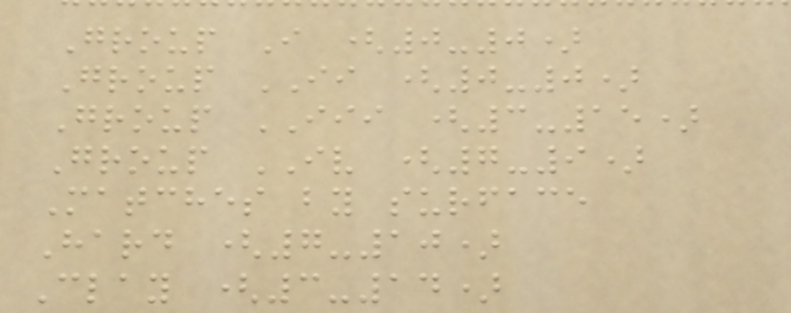Group I (0-0)
Group II (0-0)
Group III (3-15)
Group IV (7-9)
Matches by surface
Hard (7-10)
Clay (3-14)
